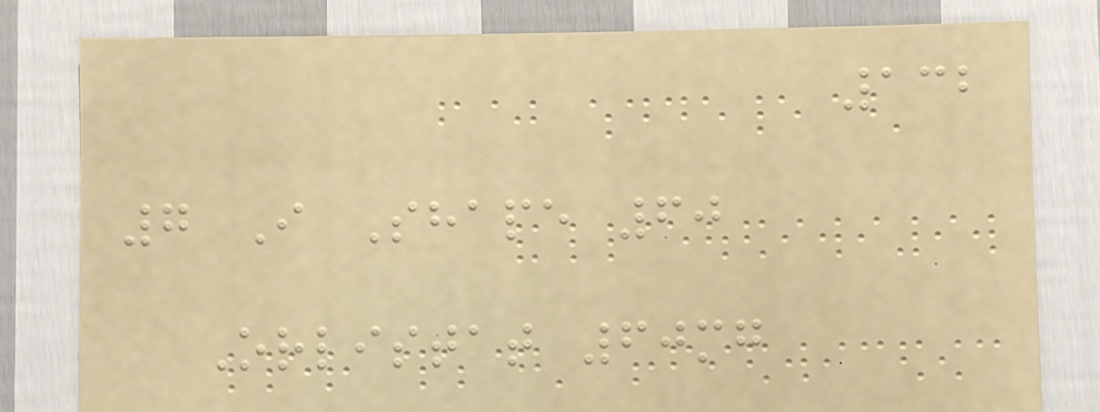132
7 I Shape 60
Orlistat 60mg
